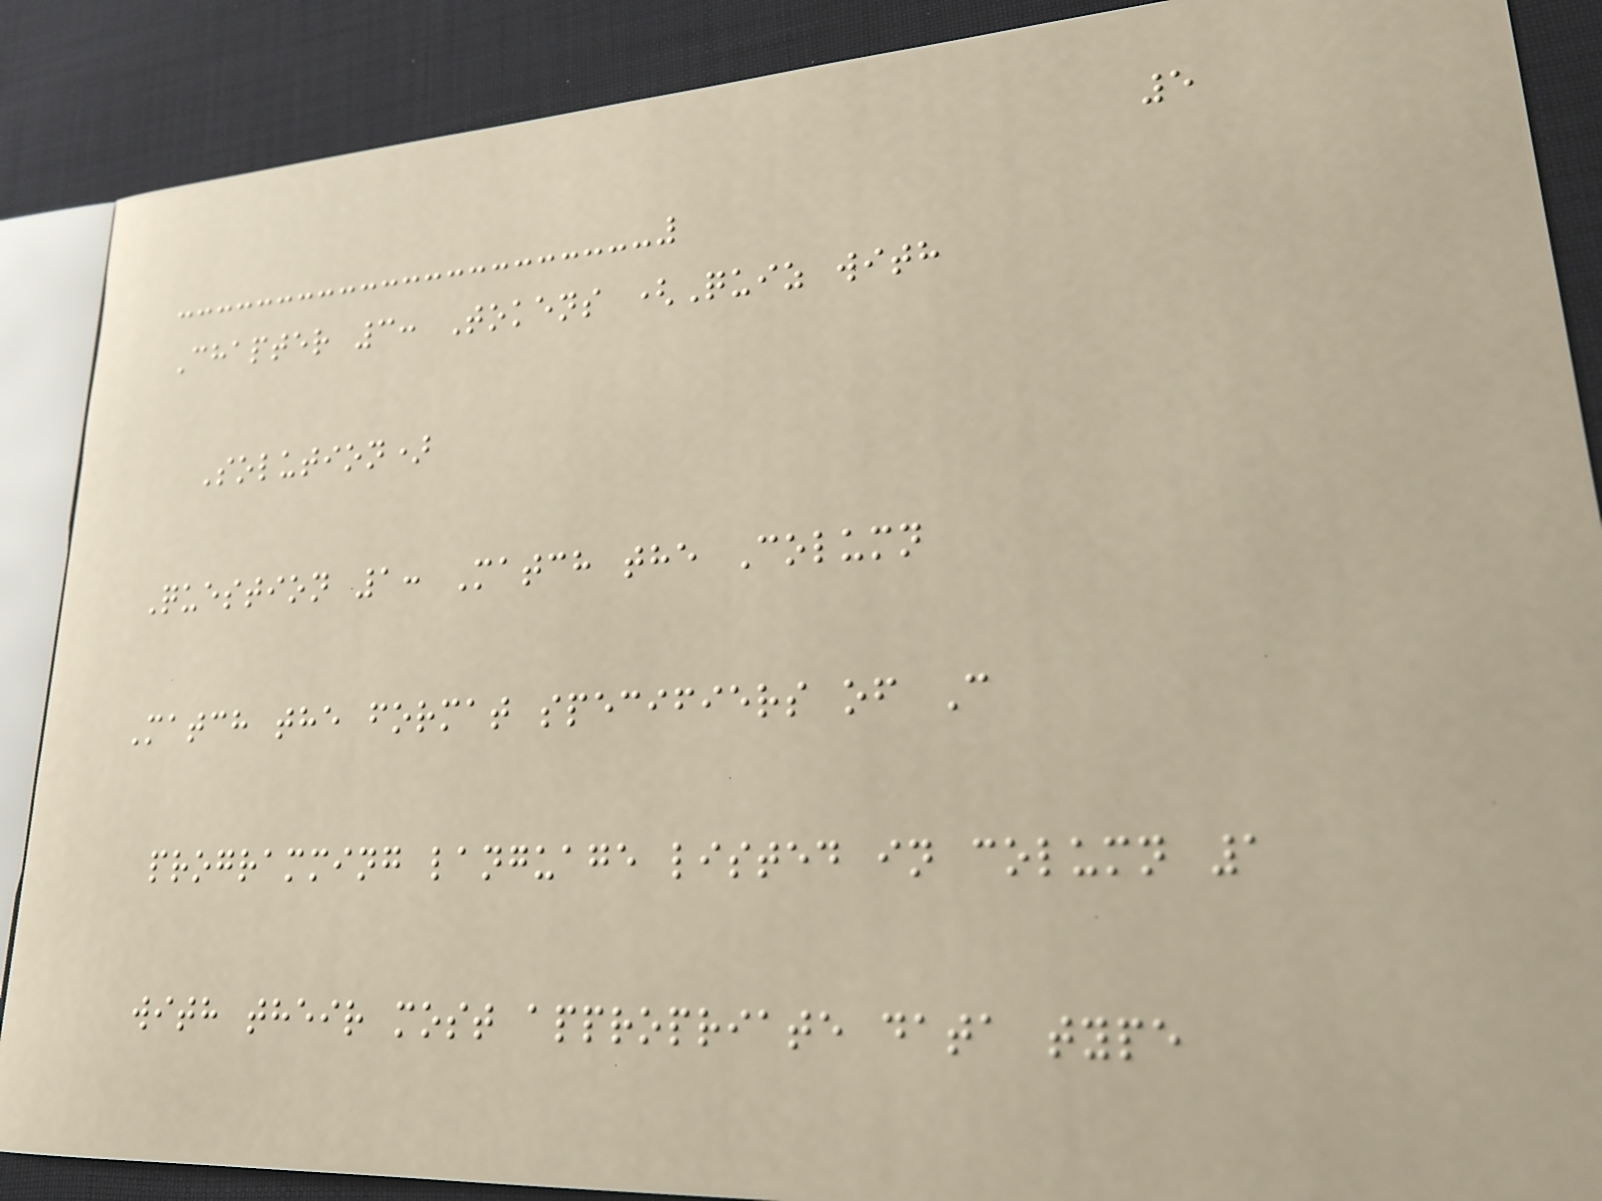5
Chapter 3: Tokens (Quiz with
Solution)
Question 1: Match the Column
Match the format specifiers of C
programming language listed in column 1
with their most appropriate data type
